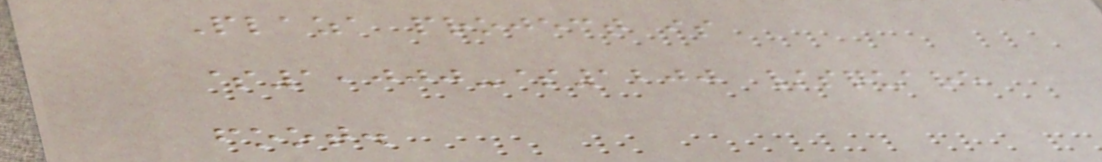Plaza project is
$1,000-$1200 /square
foot.
